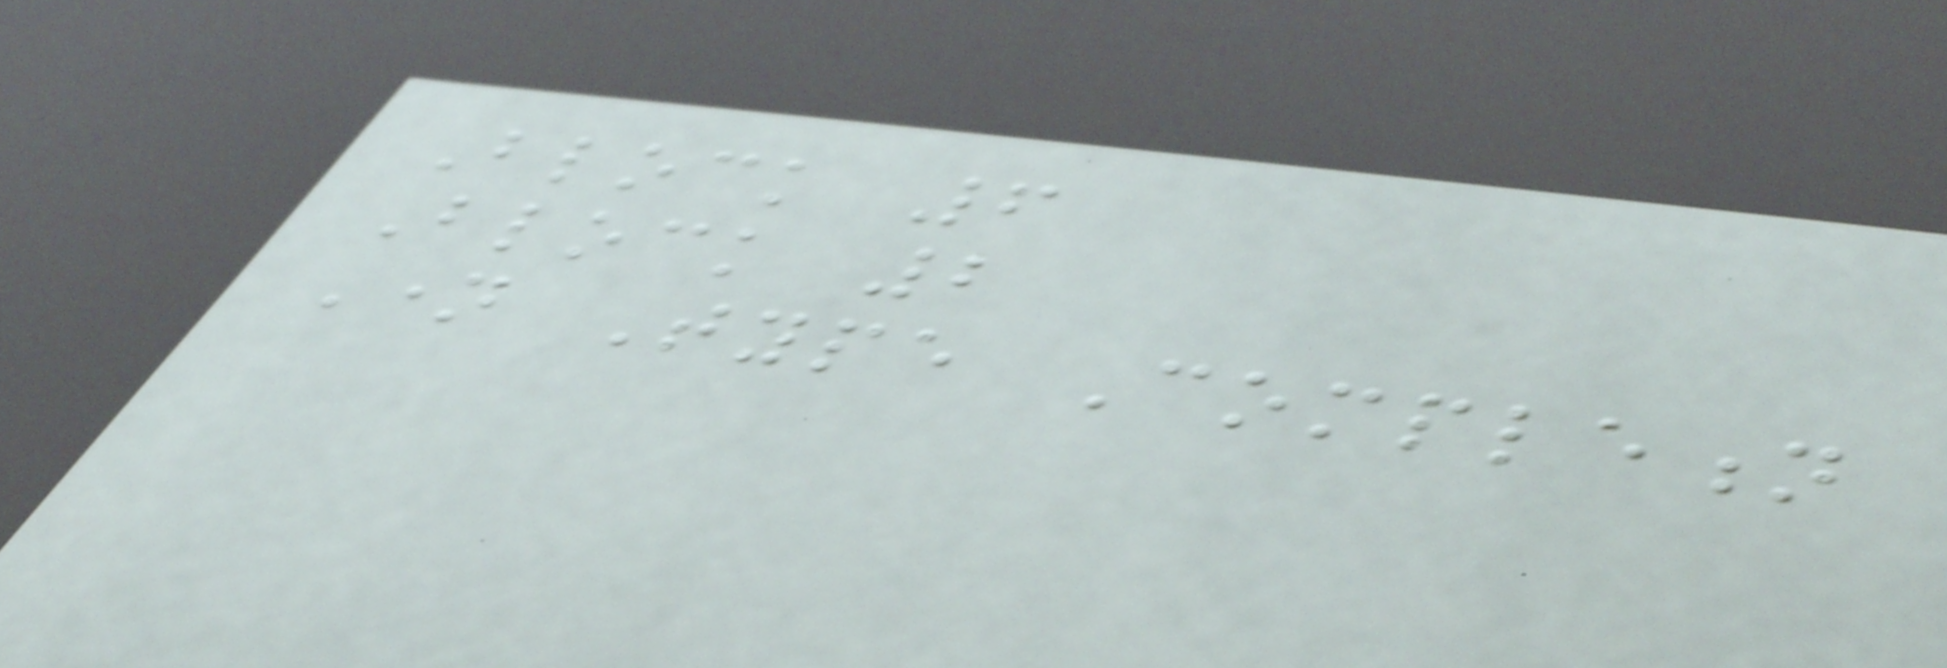Block 6
Block 2
Name Type Completion
